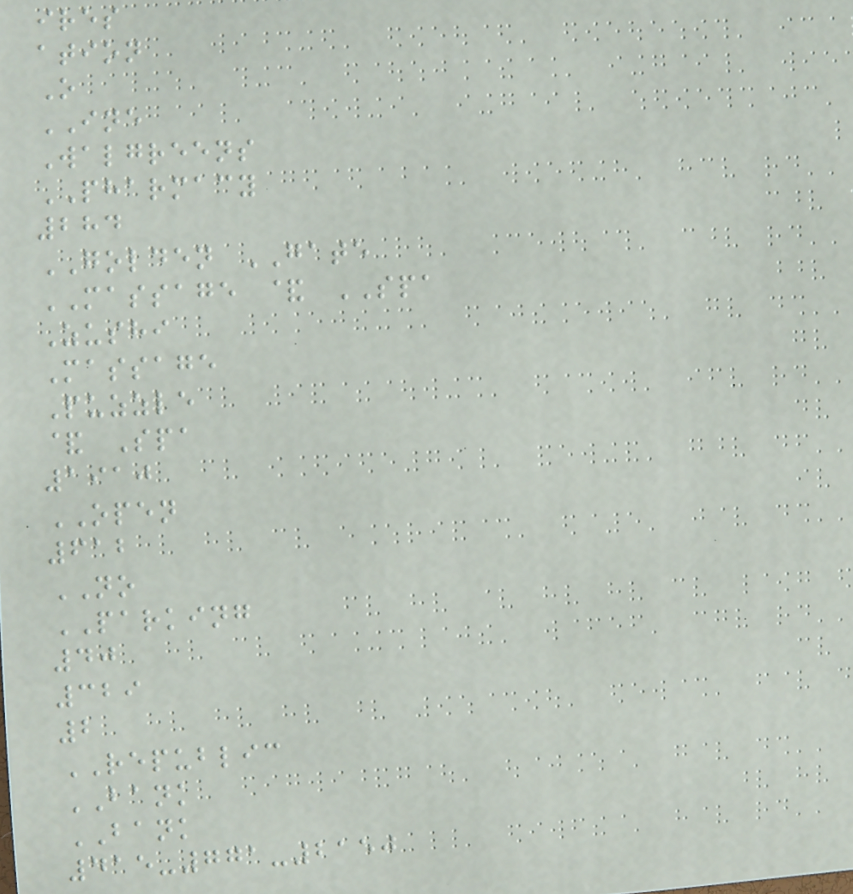ires
ation
O
INE
Walgreens
PHARMACY
284
GOLDEN GATE
MASSAGE & SPA
Zushi
Massage
Puzzle
& Spa
1910
OPEN
612
NO
PARKING
40
329
2
REPUBLIC
BANK
BANK
415-771-2150
